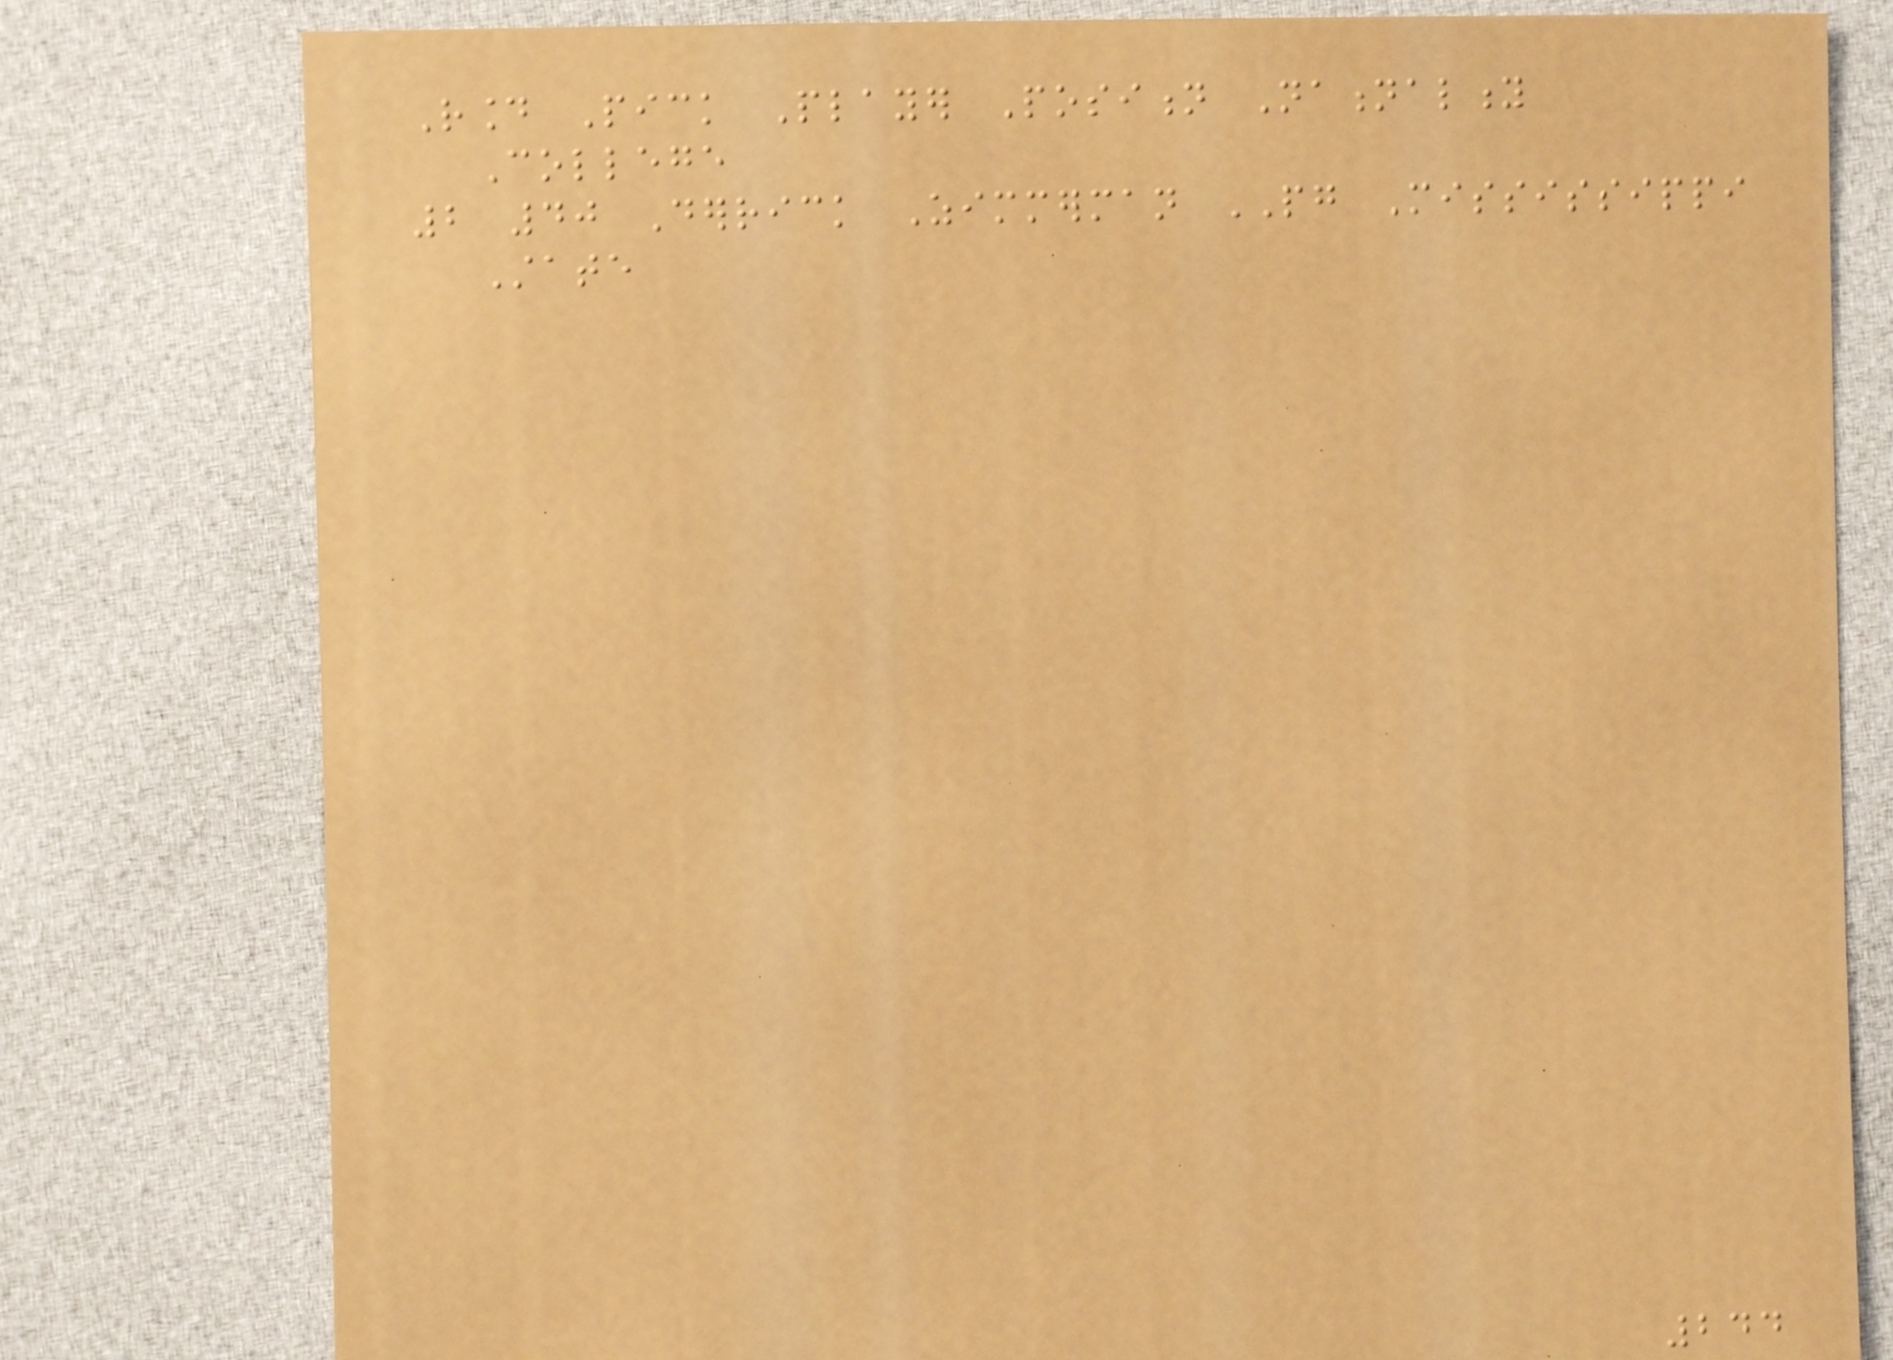Round Pick Player Position Nationality
College
2 40 Derrick Zimmerman PG Mississippi
State
244
